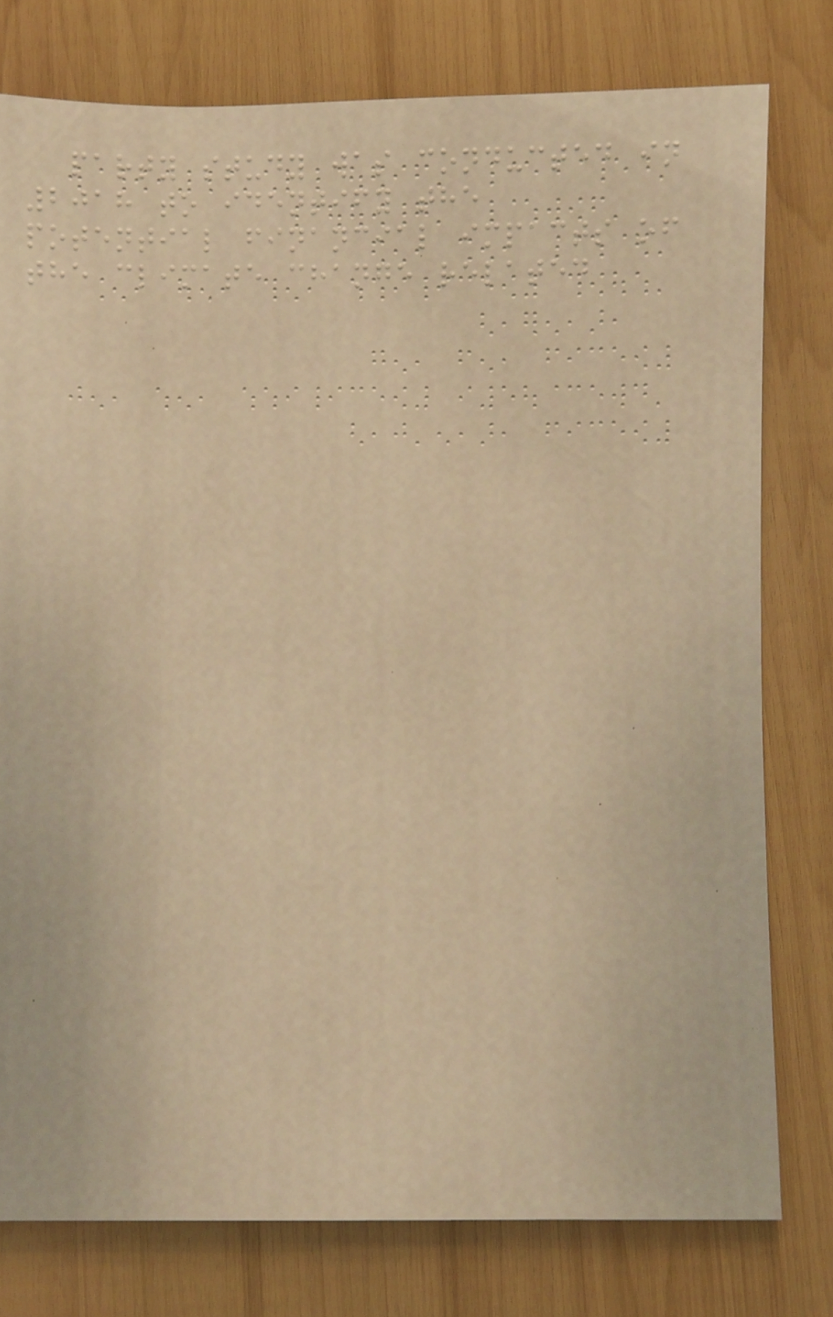party study was conducted in
2018 to identify the
potential financial impacts of
the climate change related
